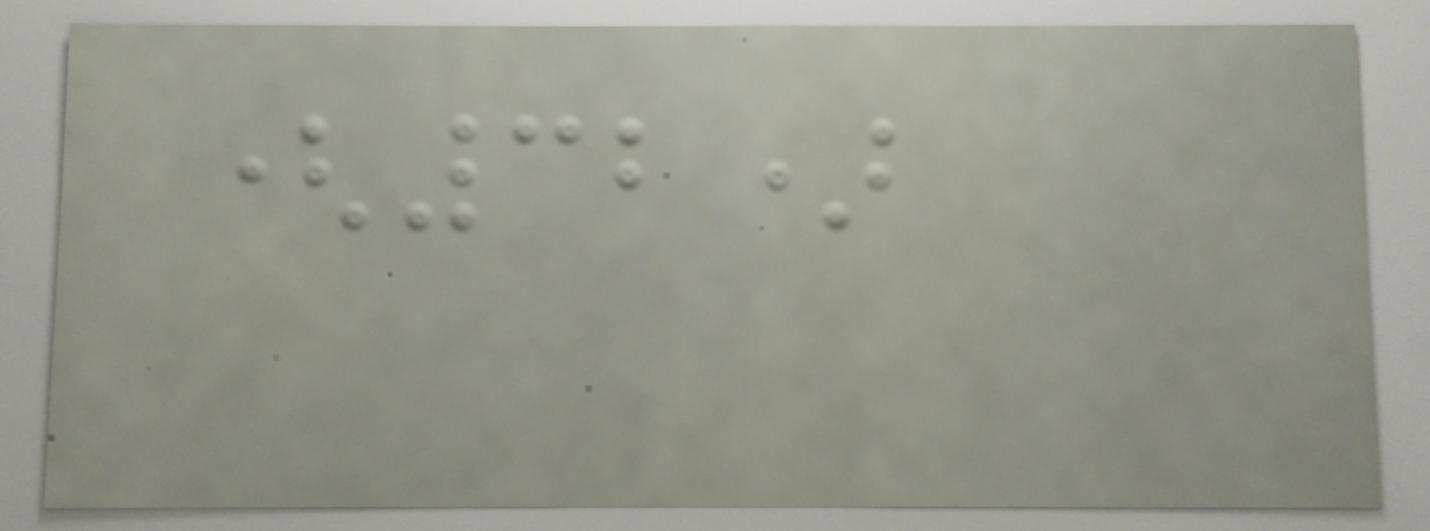(32)
